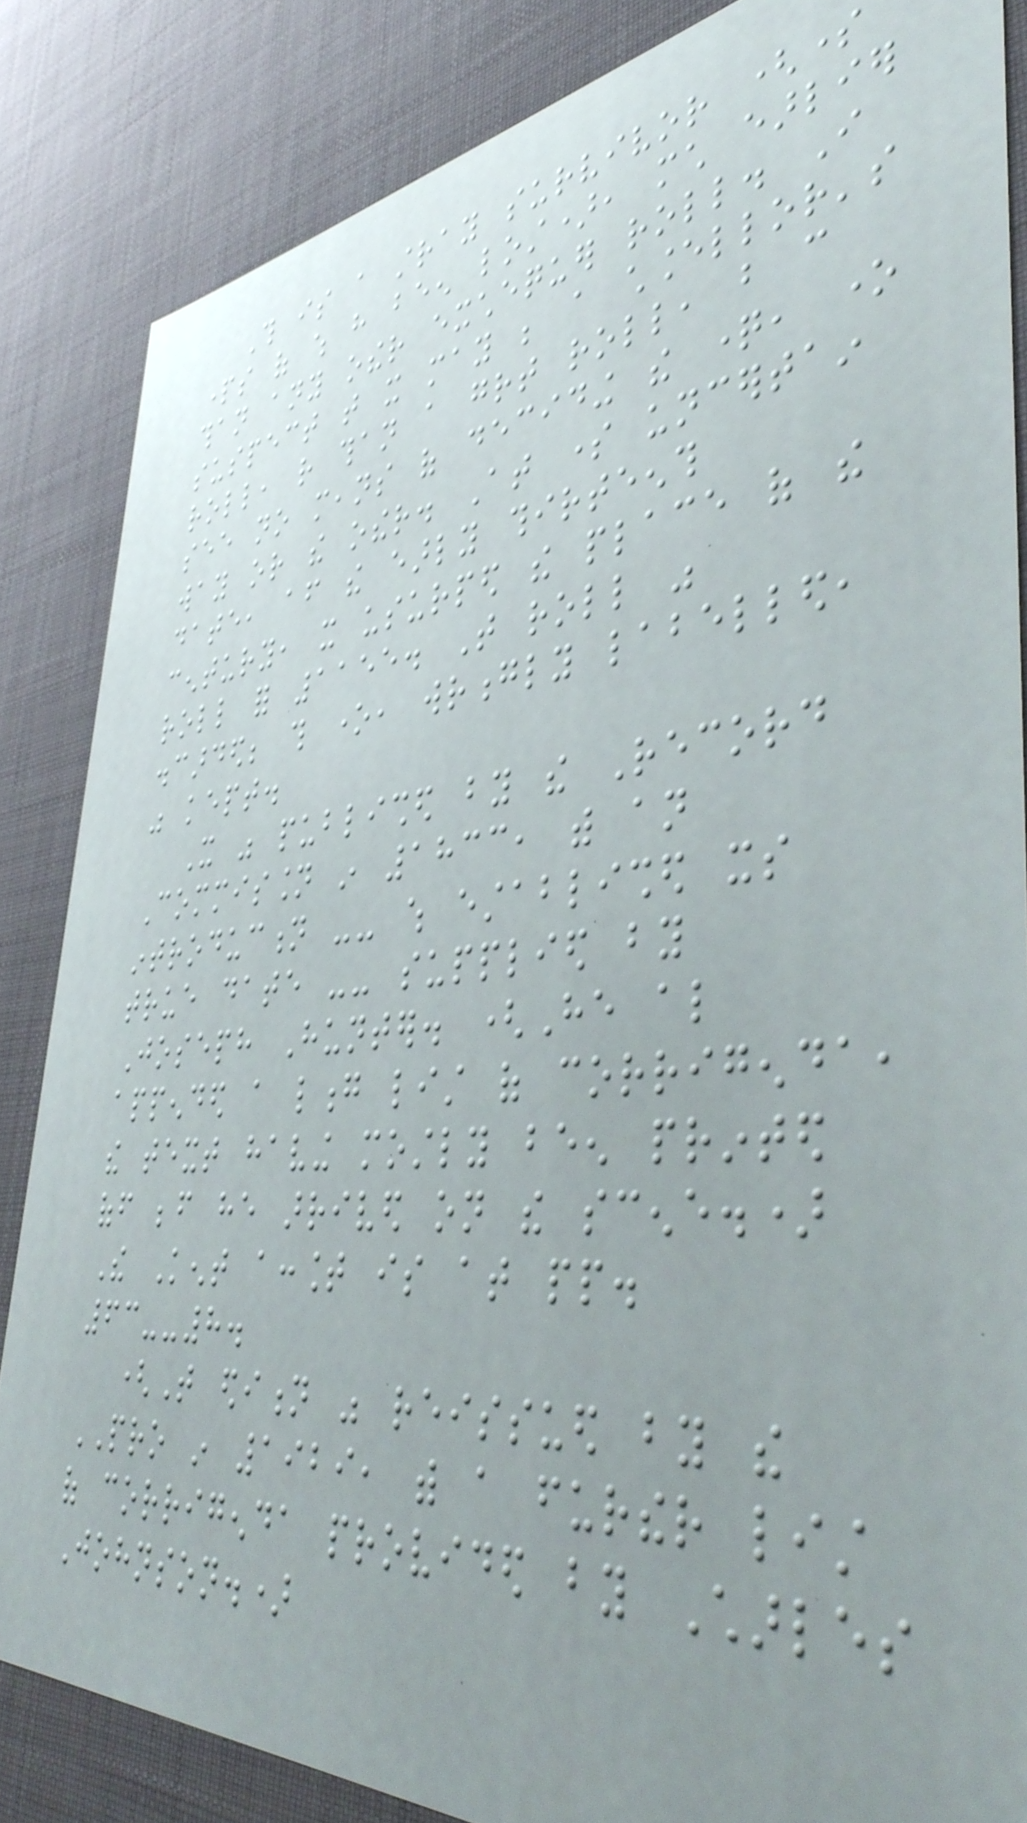This is a stray survivor (some
parts of which have been lost), much earlier
than any other exchequer roll. I
suspect that it may be a chancellor's
roll, rather than a great roll, but can
see no means of deciding the question, one
way or the other. At some uncertain
date, after the early thirteenth
century, it usurped the place of the
roll for 1155. That roll was
discarded; this one, wrongly labelled,
was kept.
It was published by the Record
Commission in 1833, with an
introduction -- which established its
true date -- supplied by
Joseph Hunter. (He also
appended a long list of corrigenda,
the text having mostly been printed
off before he arrived on the scene.)
The Kent account is at pp.
63--8.
(That edition was reissued by the
PRO in 1929, with a further list
of corrigenda provided by Charles
Johnson.)
